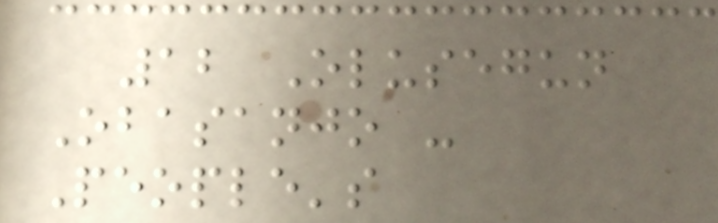12 Olusegun
Obasanjo -
People's
